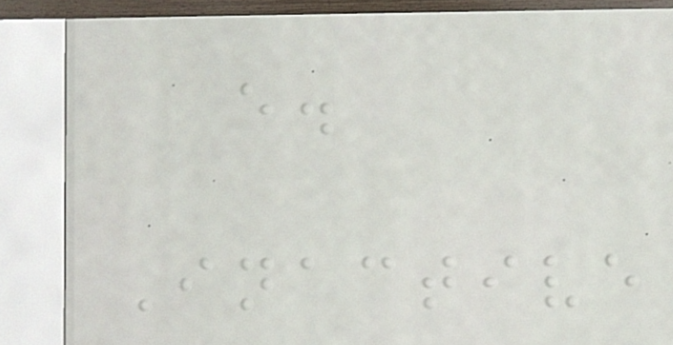e.
Inactive
